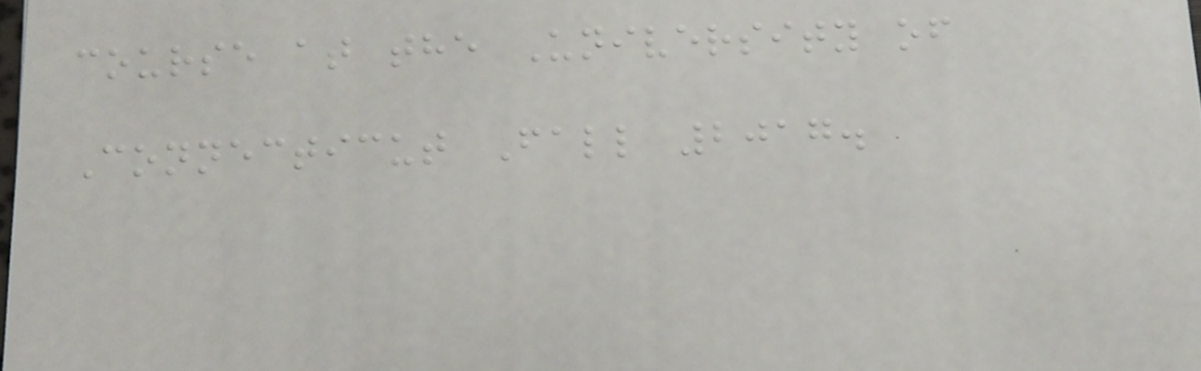course at the University of
Connecticut Fall 2017.
